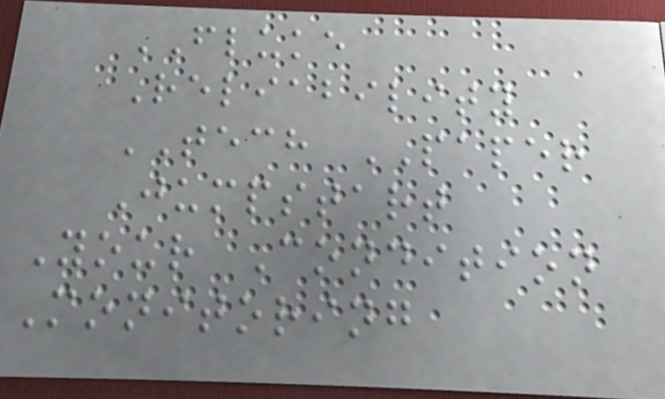FLUKE
Reliability
TECH PAPER
Jumpstart
Your Condition
Monitoring
